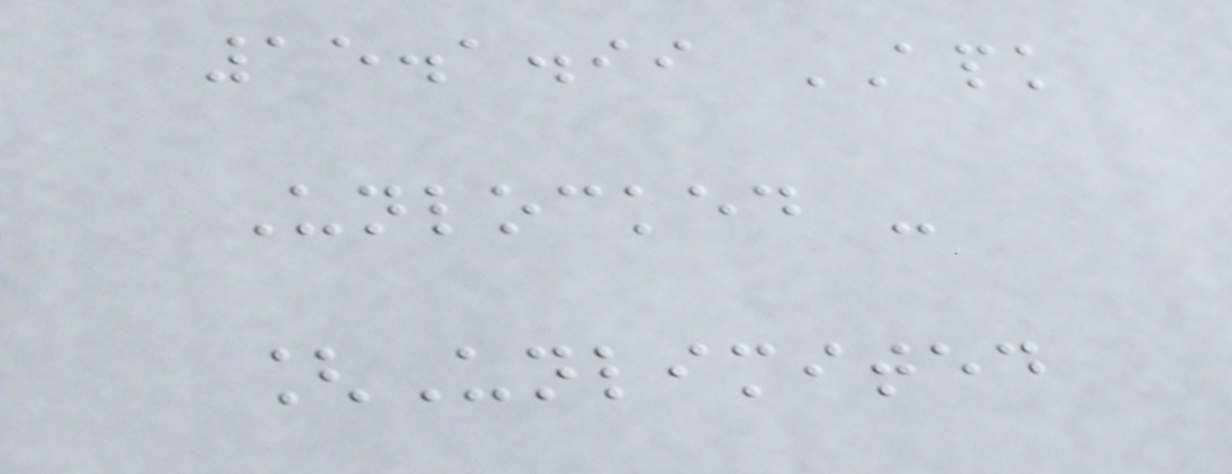15.1.99 APK
Unlocked -
[Unlimited
